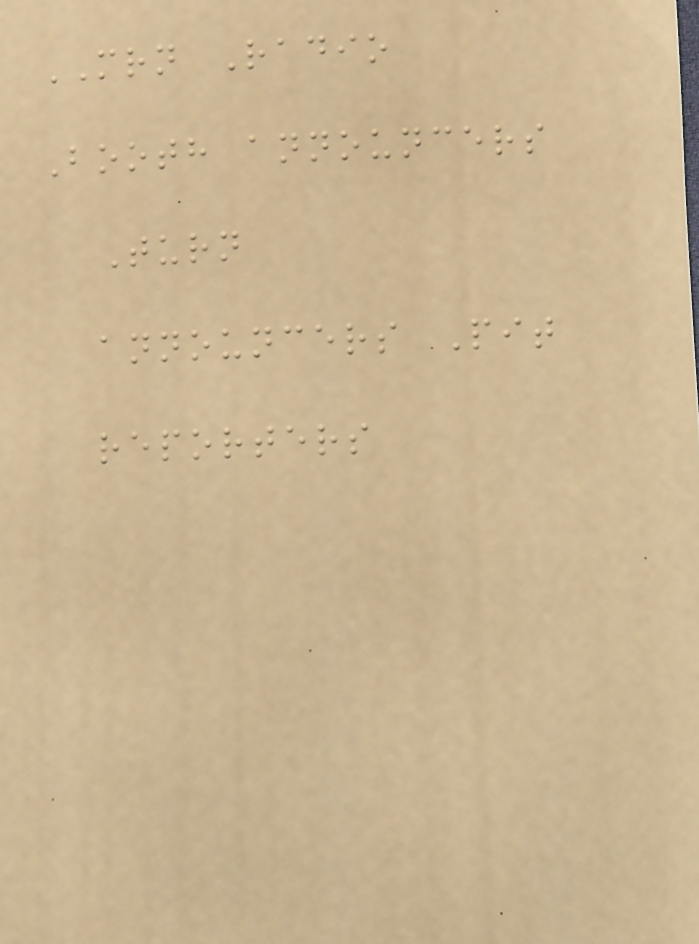MRN Radio
Booth announcers
Turn
announcers Pit
reporters
